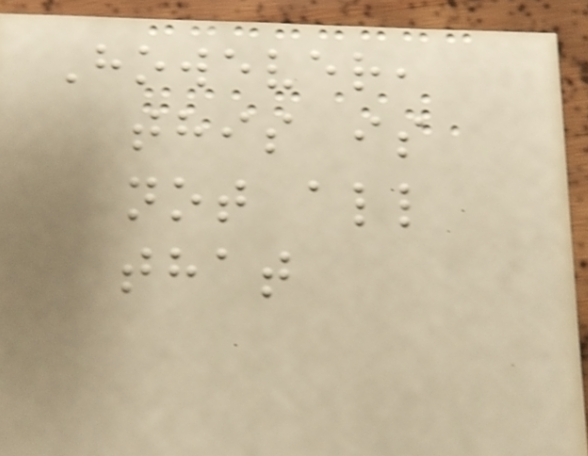However,
this is
not all
that
